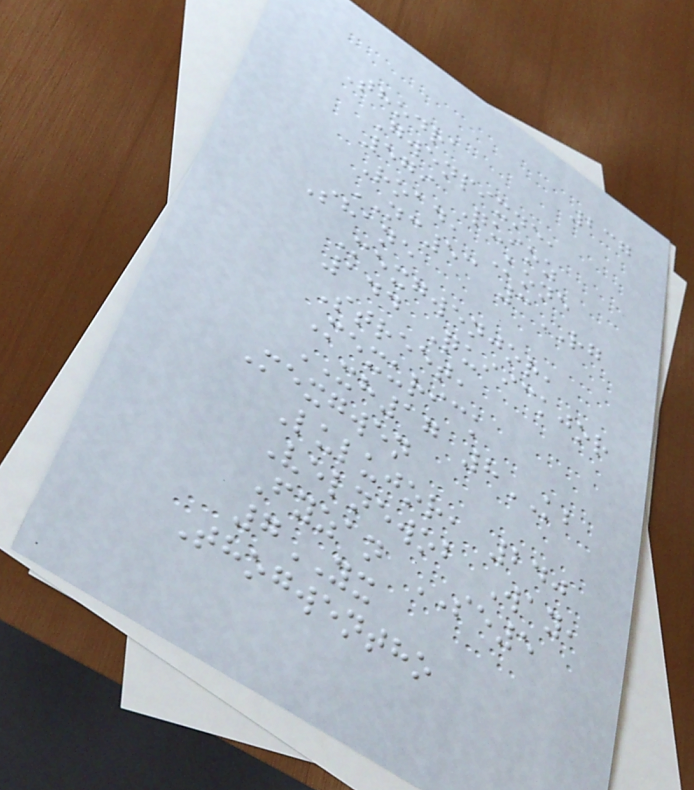237
Thodra
Gwenpixne,
579 Quioz
Road, Kone
NC53 3RG
Shane
Mexgwenjor,
144 Quiickjor
Street,
Mexurick
XH17 8KB
Mexgwen
Lulujor, 240
Velnewob Way,
Fyzan SE5
7YX
Thogwentho
